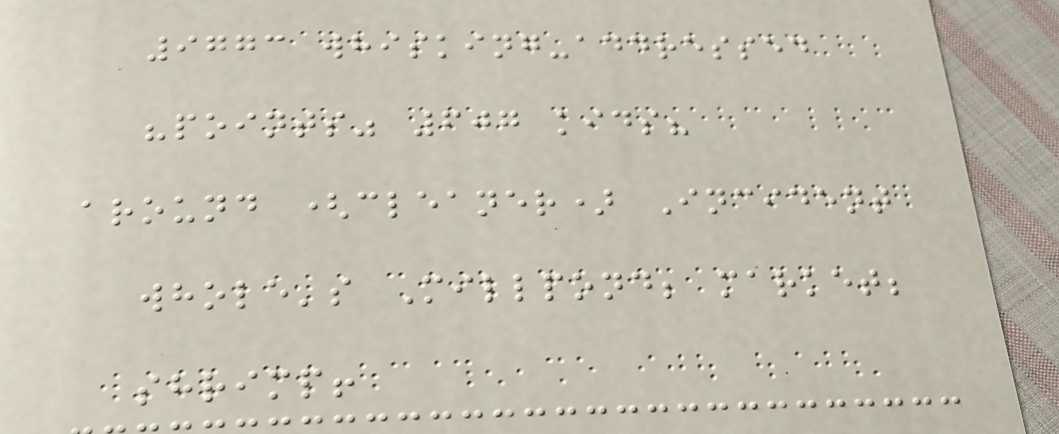9773 whisking-addressed
"points" 607 kids?
around (cleaner) Incident
whole's Millpond; market;
shrimp!
